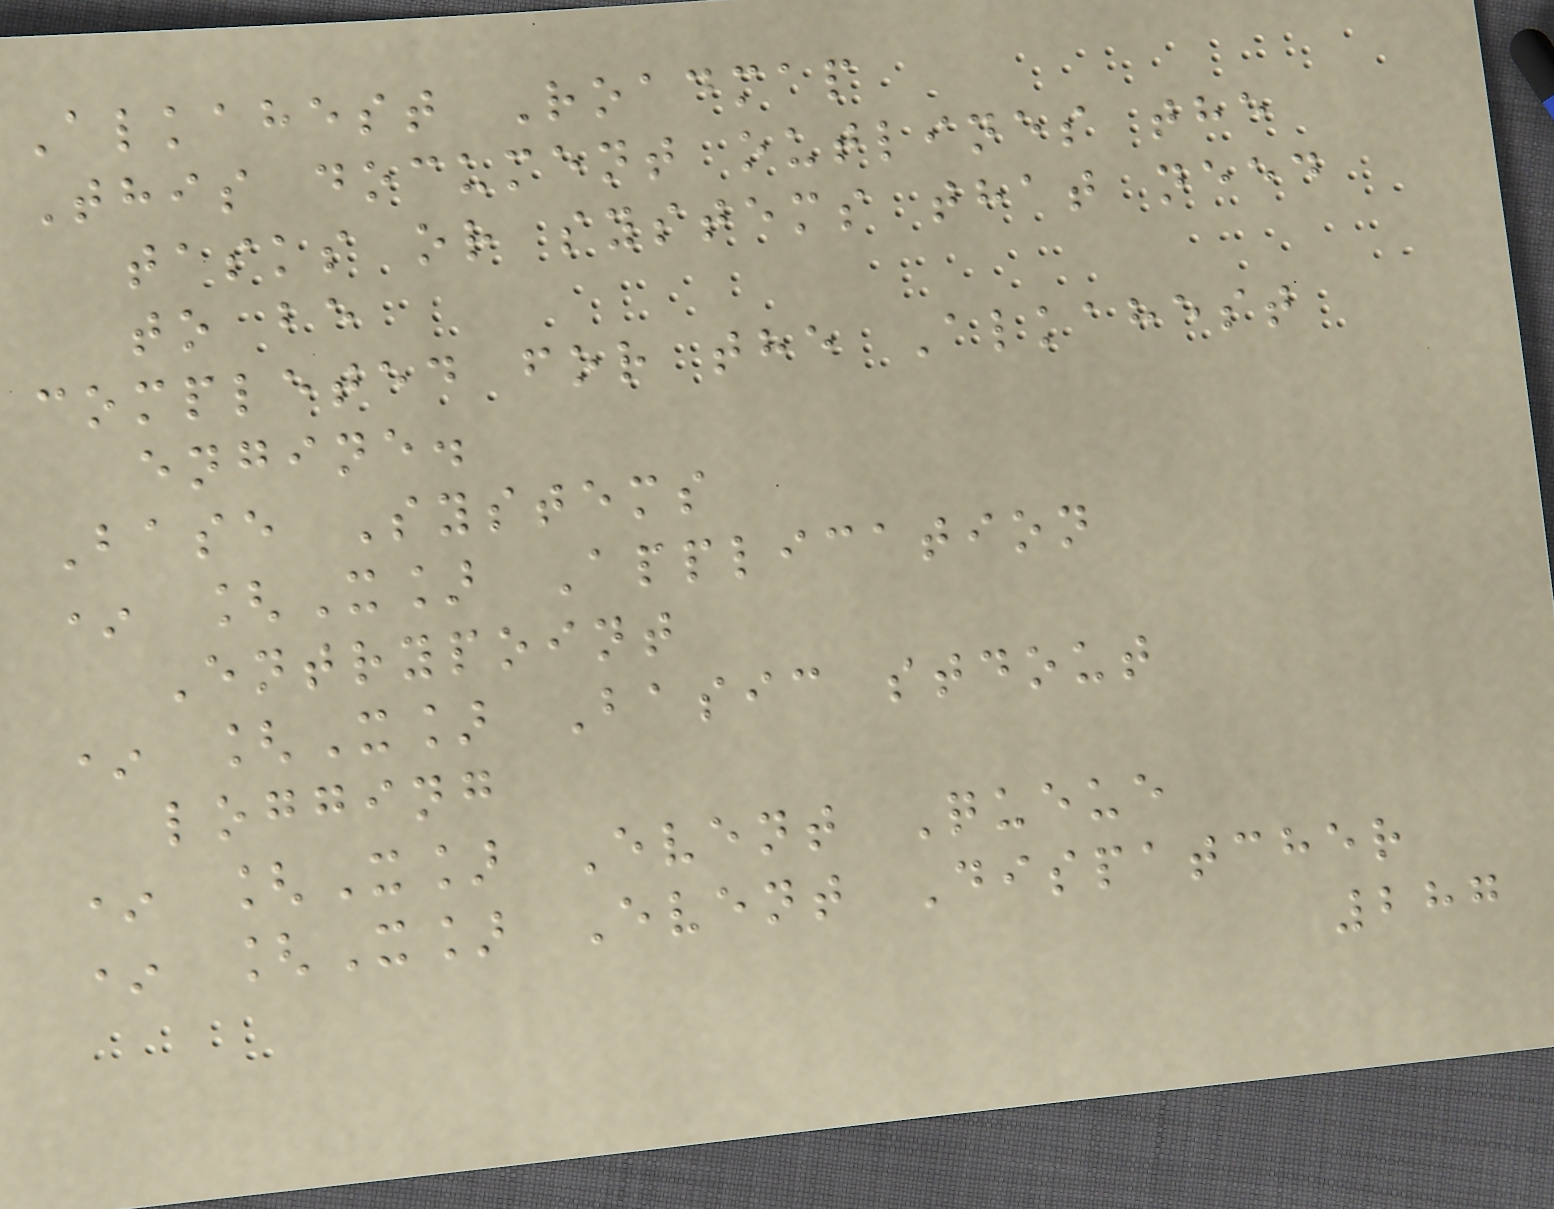Alkahest Roadmap
This document outlines the
tasks or systems that need
to be
completed for the Alkahest
engine.
Base Systems
* [X] Application
Entrypoint
* [X] Basic stdout
logging
* [X] Event Queue
* [X] Event Dispatcher
287
